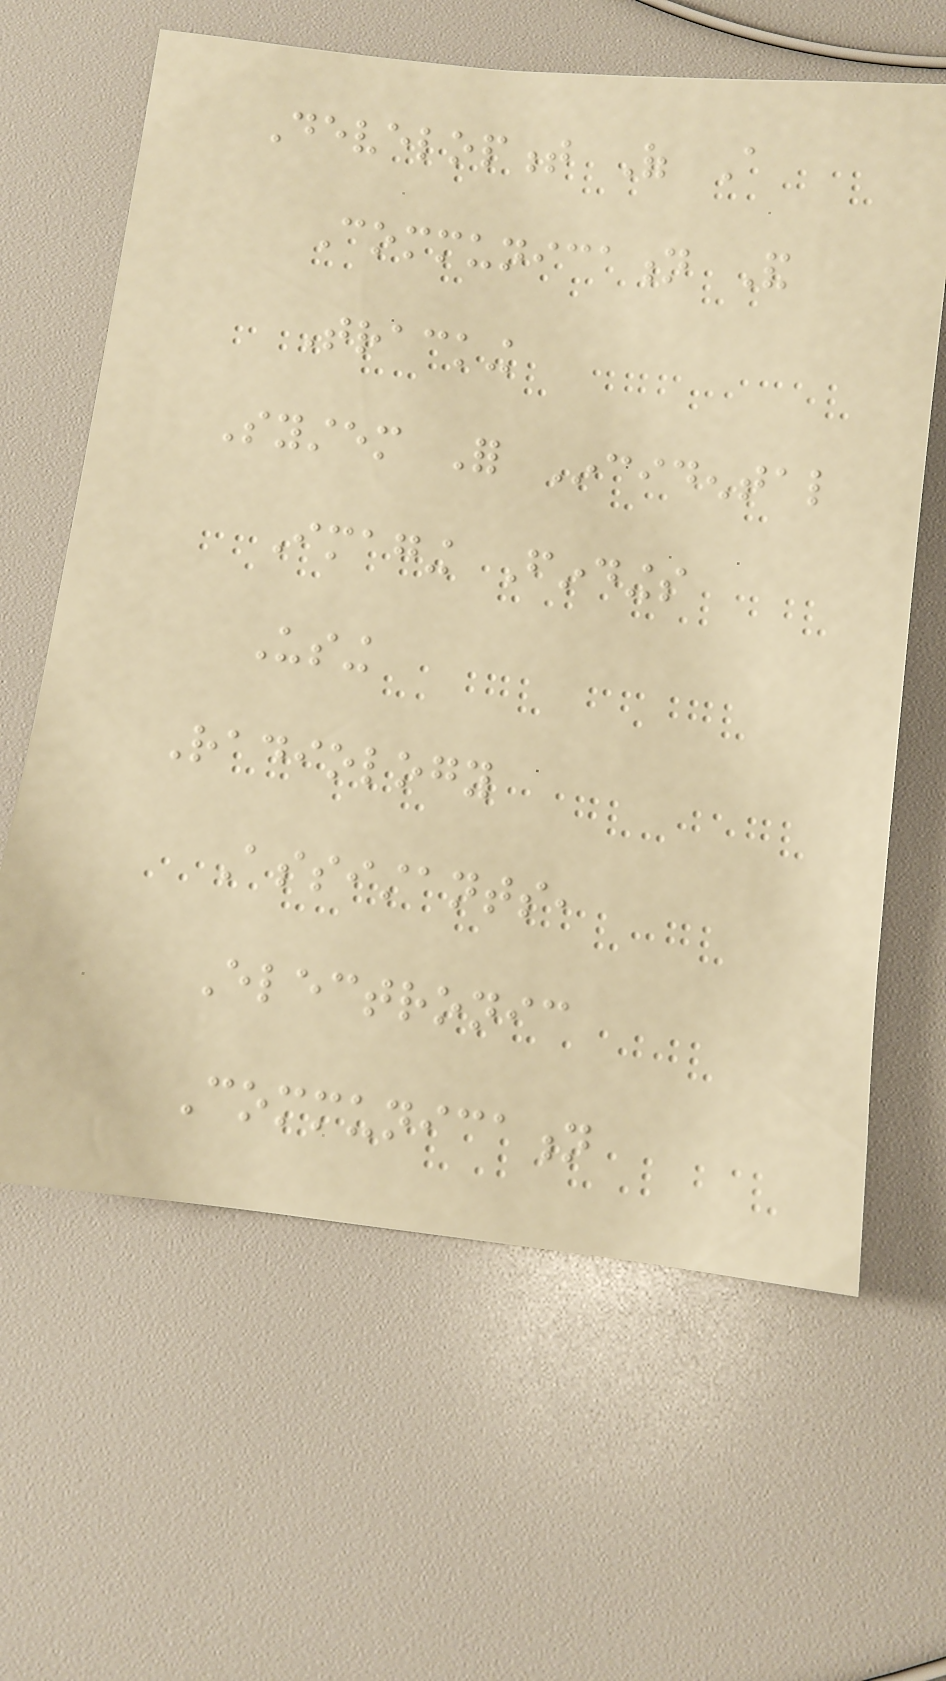Development Of A
Communication And
Tracking
System For Incidental
Imaging Findings
Using
Radiology
Assistants,
Electronic
Communication
